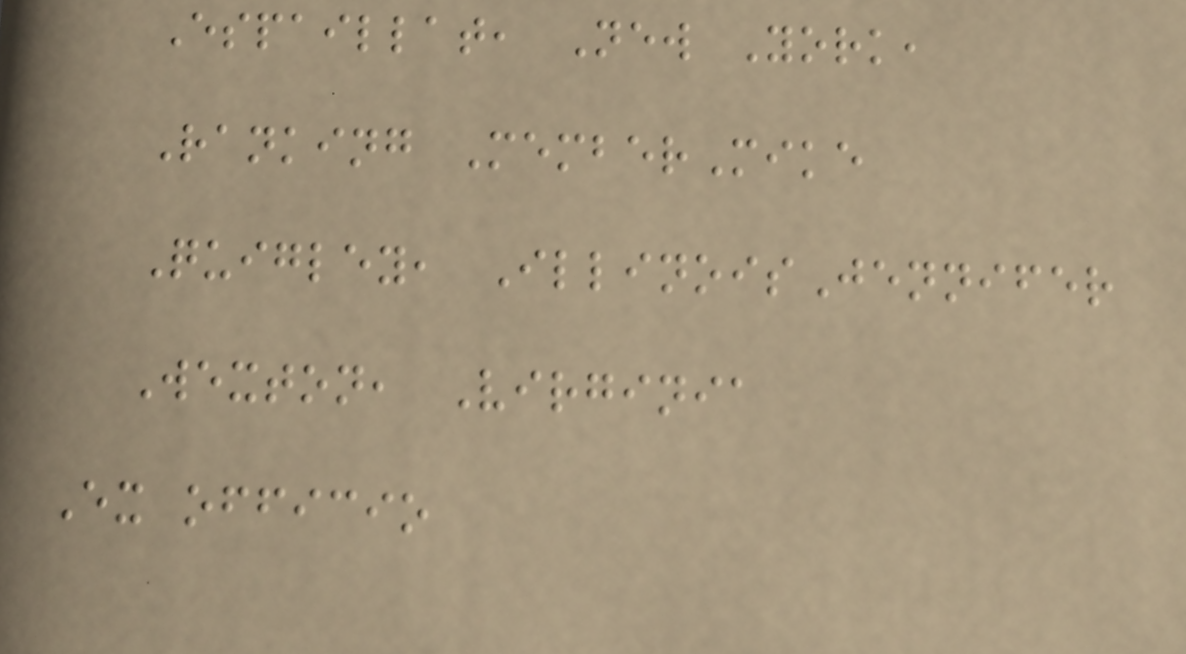Espaillat, New York,
Ranking MemberMike
Quigley, IllinoisJennifer
Wexton, Virginia
Ex officio
